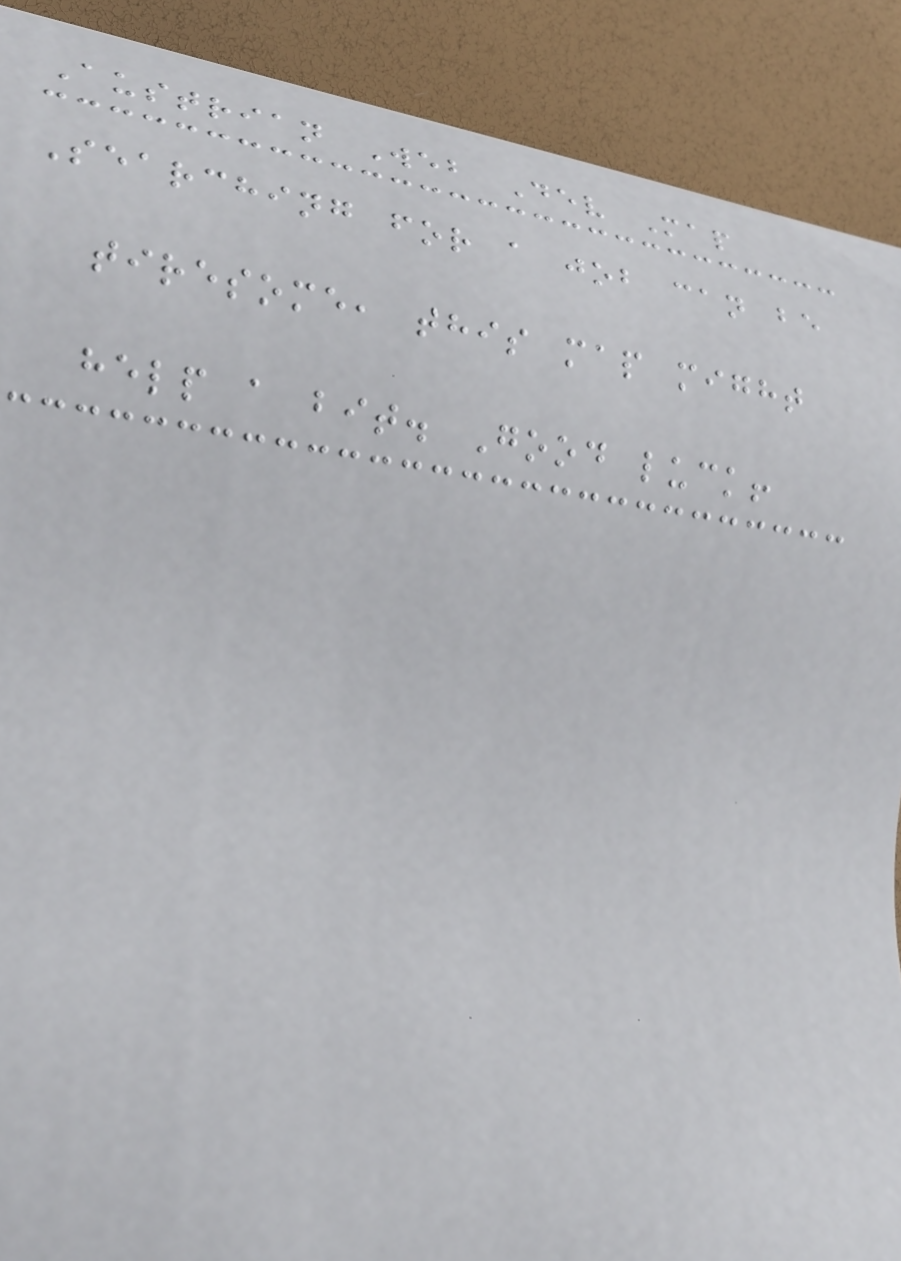Austrian Web Dev Map
Searching for a job can be
tiresome, this map might
help a bit. Good luck!
